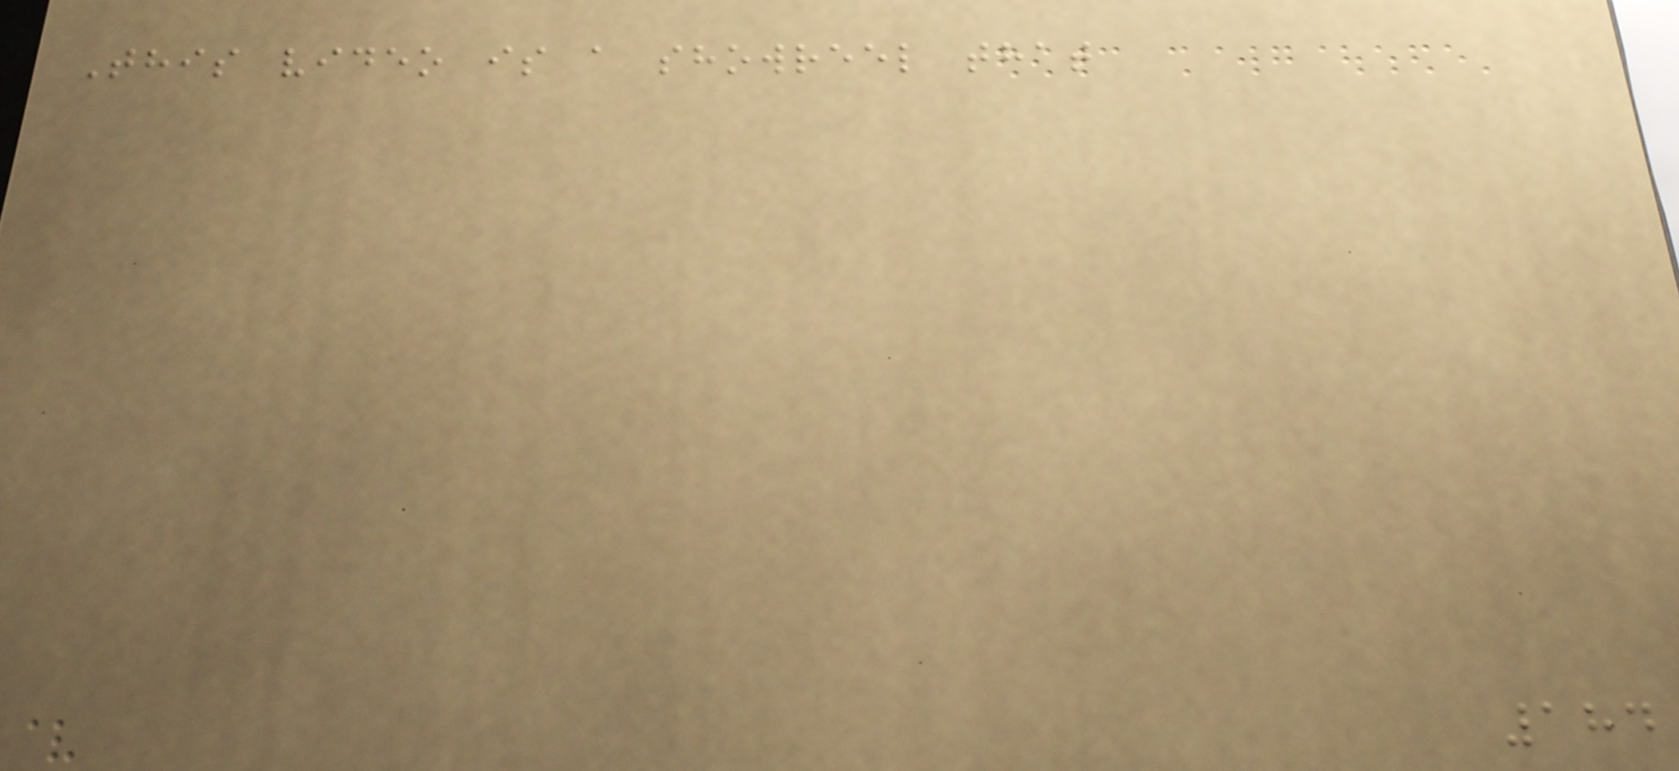This video is a showreel that
184
